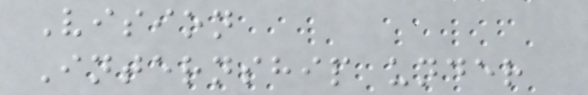Vision
Internship under
